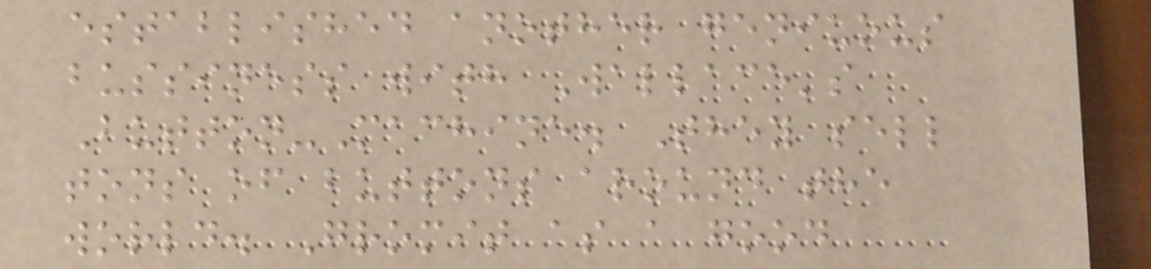established another geniuous
bussiness with Wallace's
Button-Machine. They sell
tons of buttons around the
world. Gromit as a good
